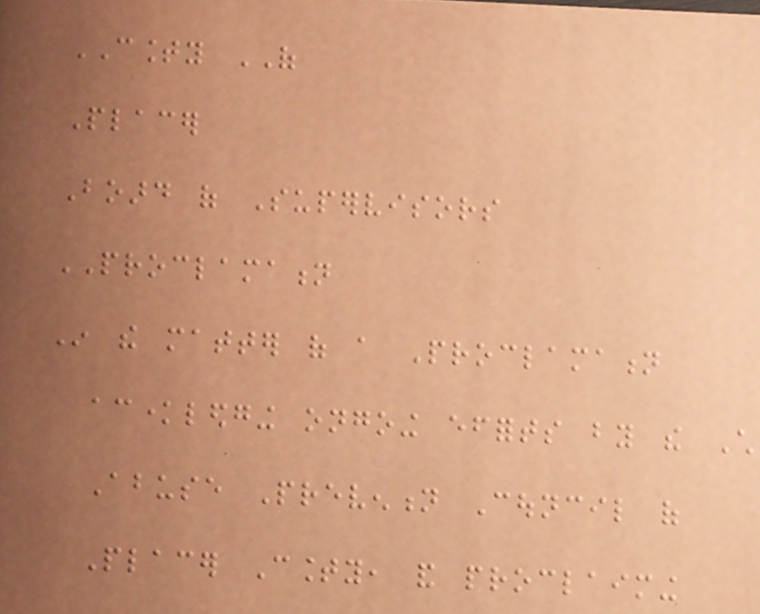COUNTY OF
Placer
Board of Supervisors
PROCLAMATION
In the matter of a Proclamation
acknowledging ongoing efforts by the Child
Abuse Prevention Council of
Placer County, and proclaiming
